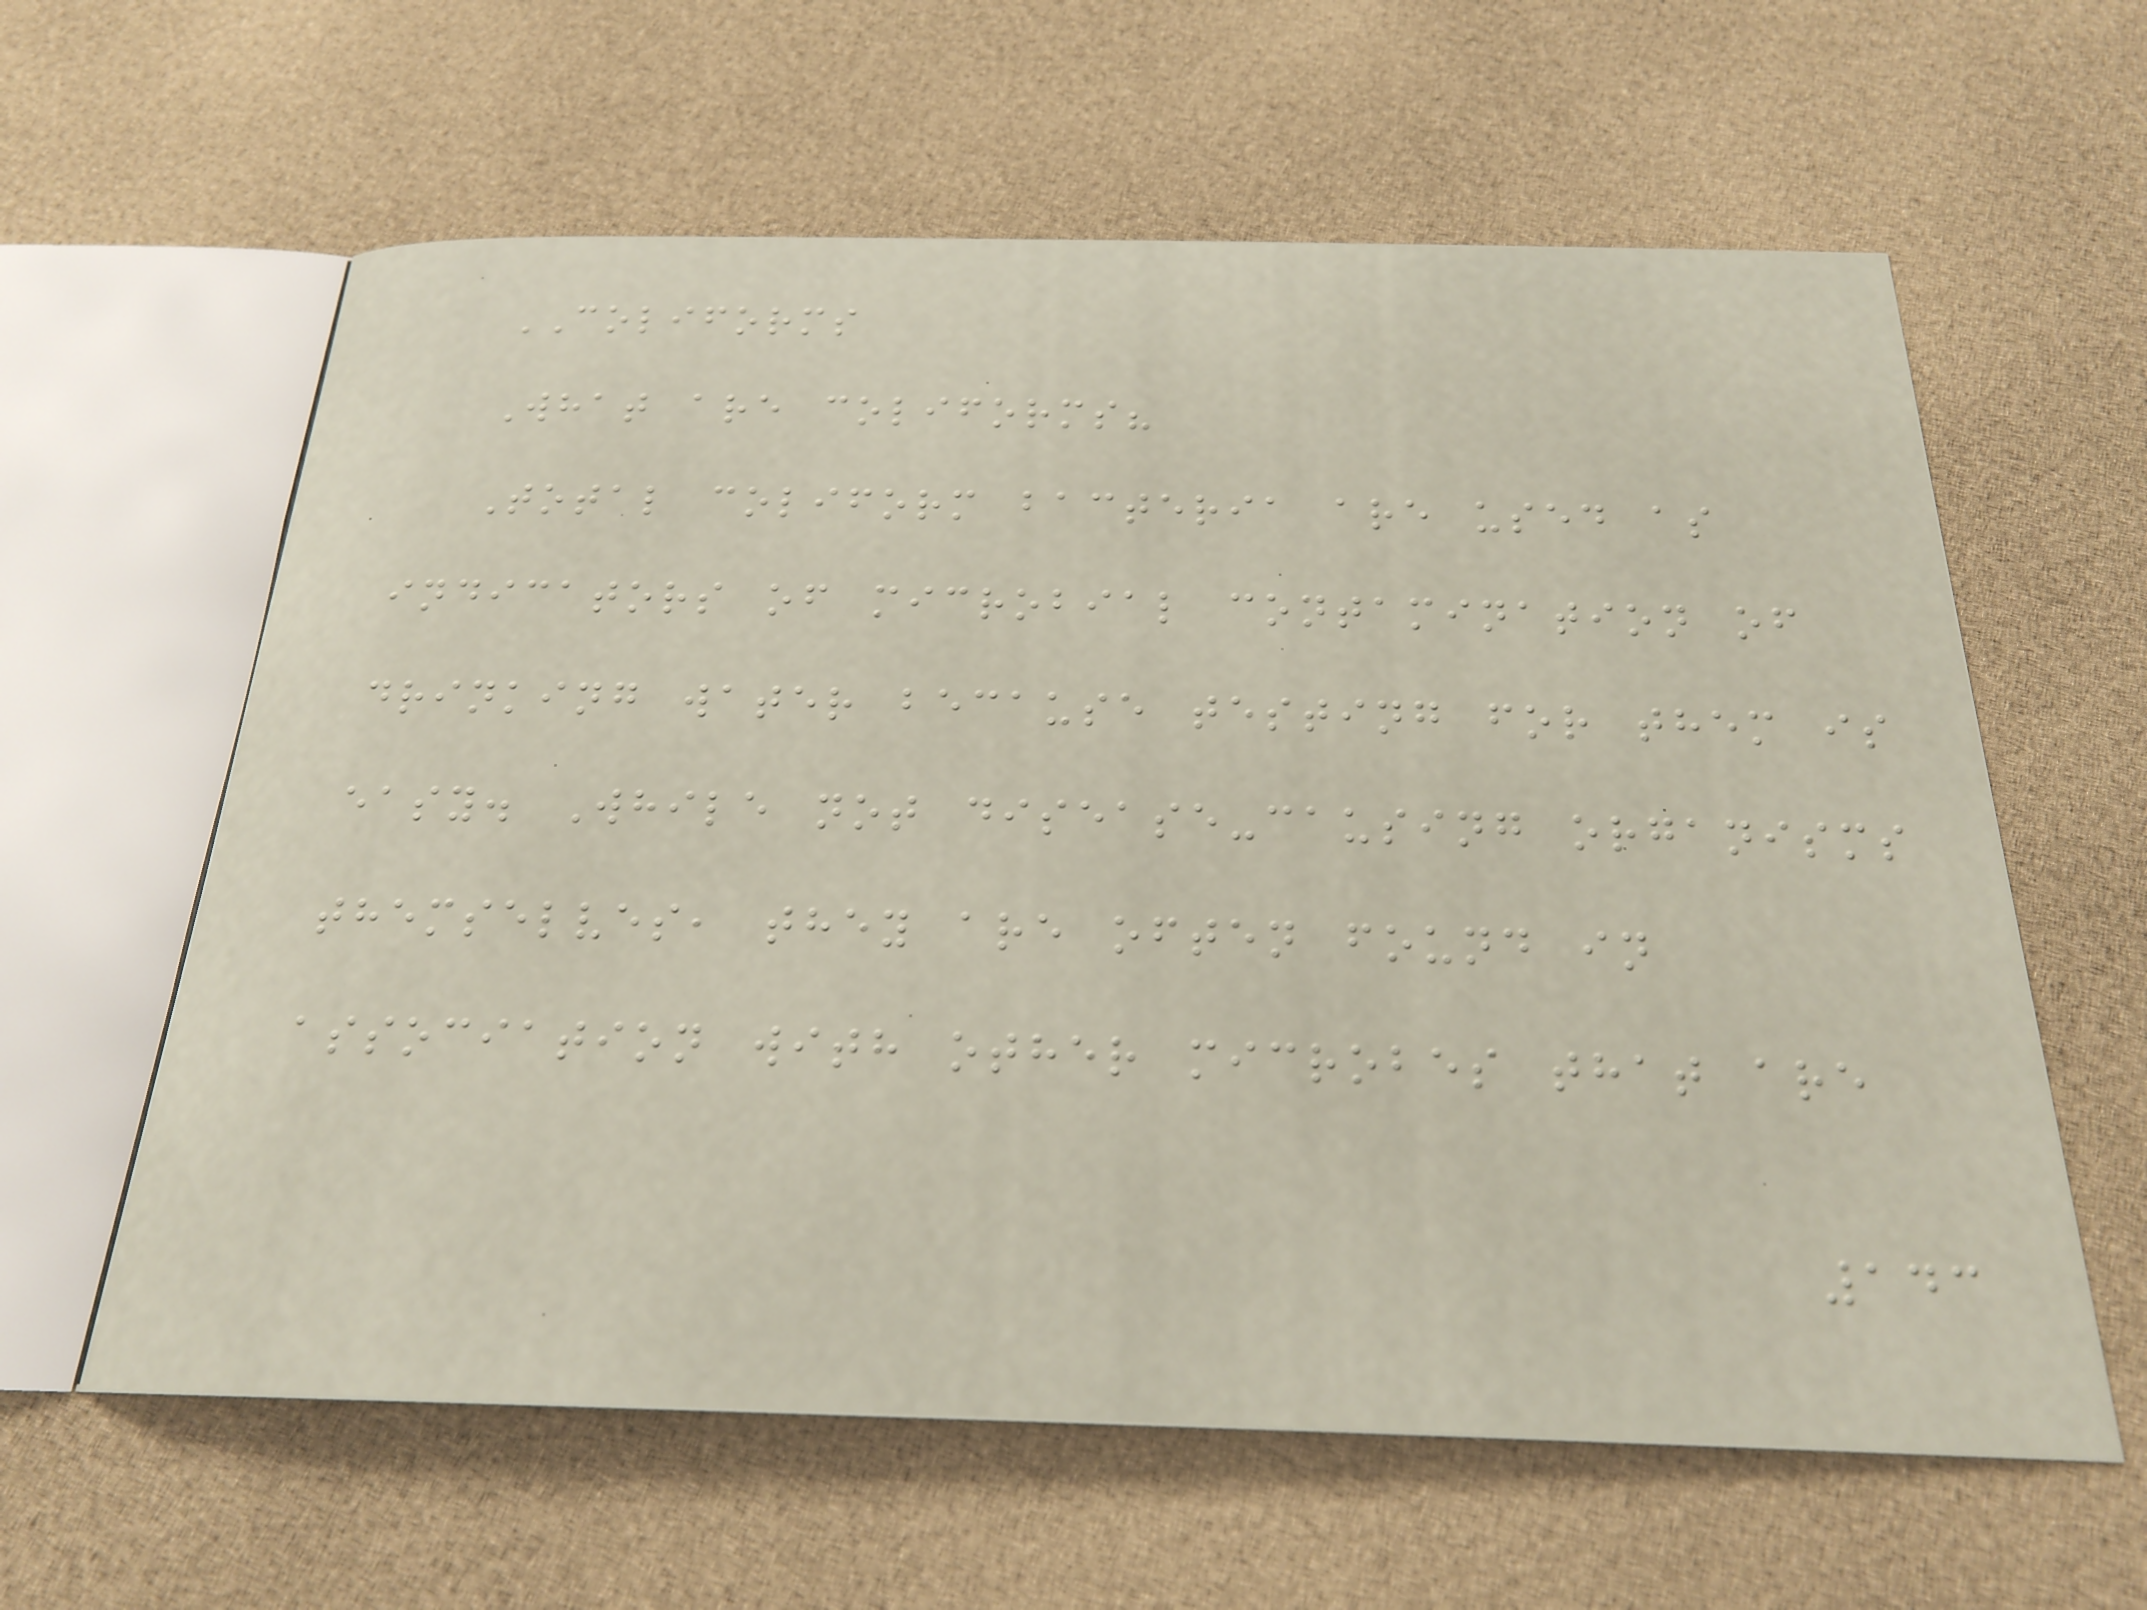COLIFORMS
What are coliforms?
Total coliform bacteria are used as
indicators of microbial contamination of
drinking water because testing for them is
easy. While not disease-causing organisms
themselves, they are often found in
association with other microbes that are
143
